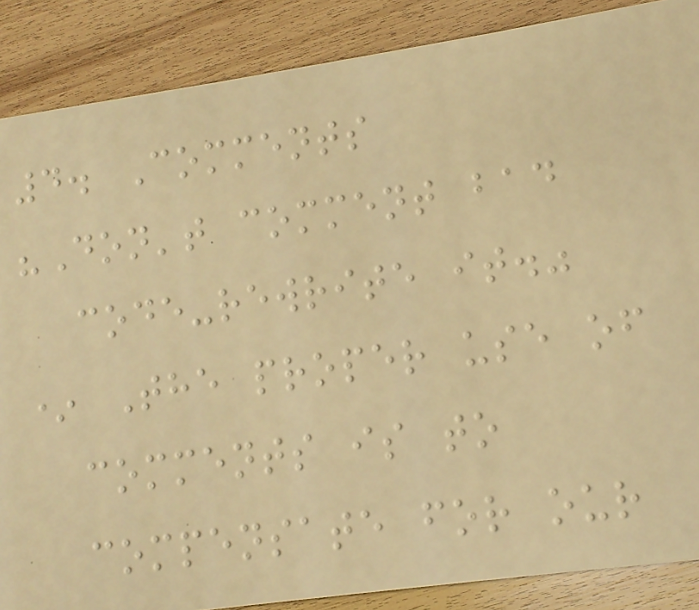4. Comments
"Don't comment bad
code-rewrite it."
* The proper use of
comments is to
compensate for our
